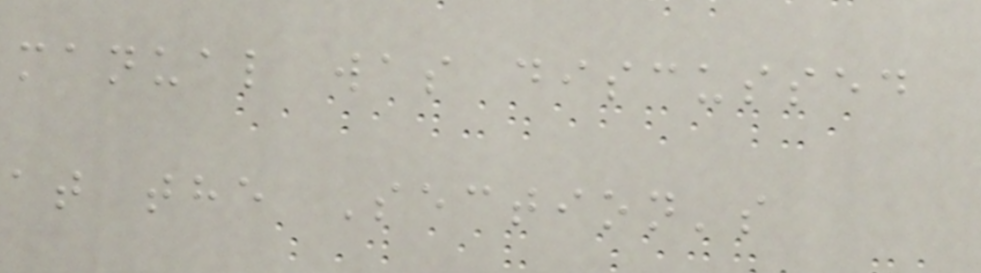manual was discussed
at the Section's
